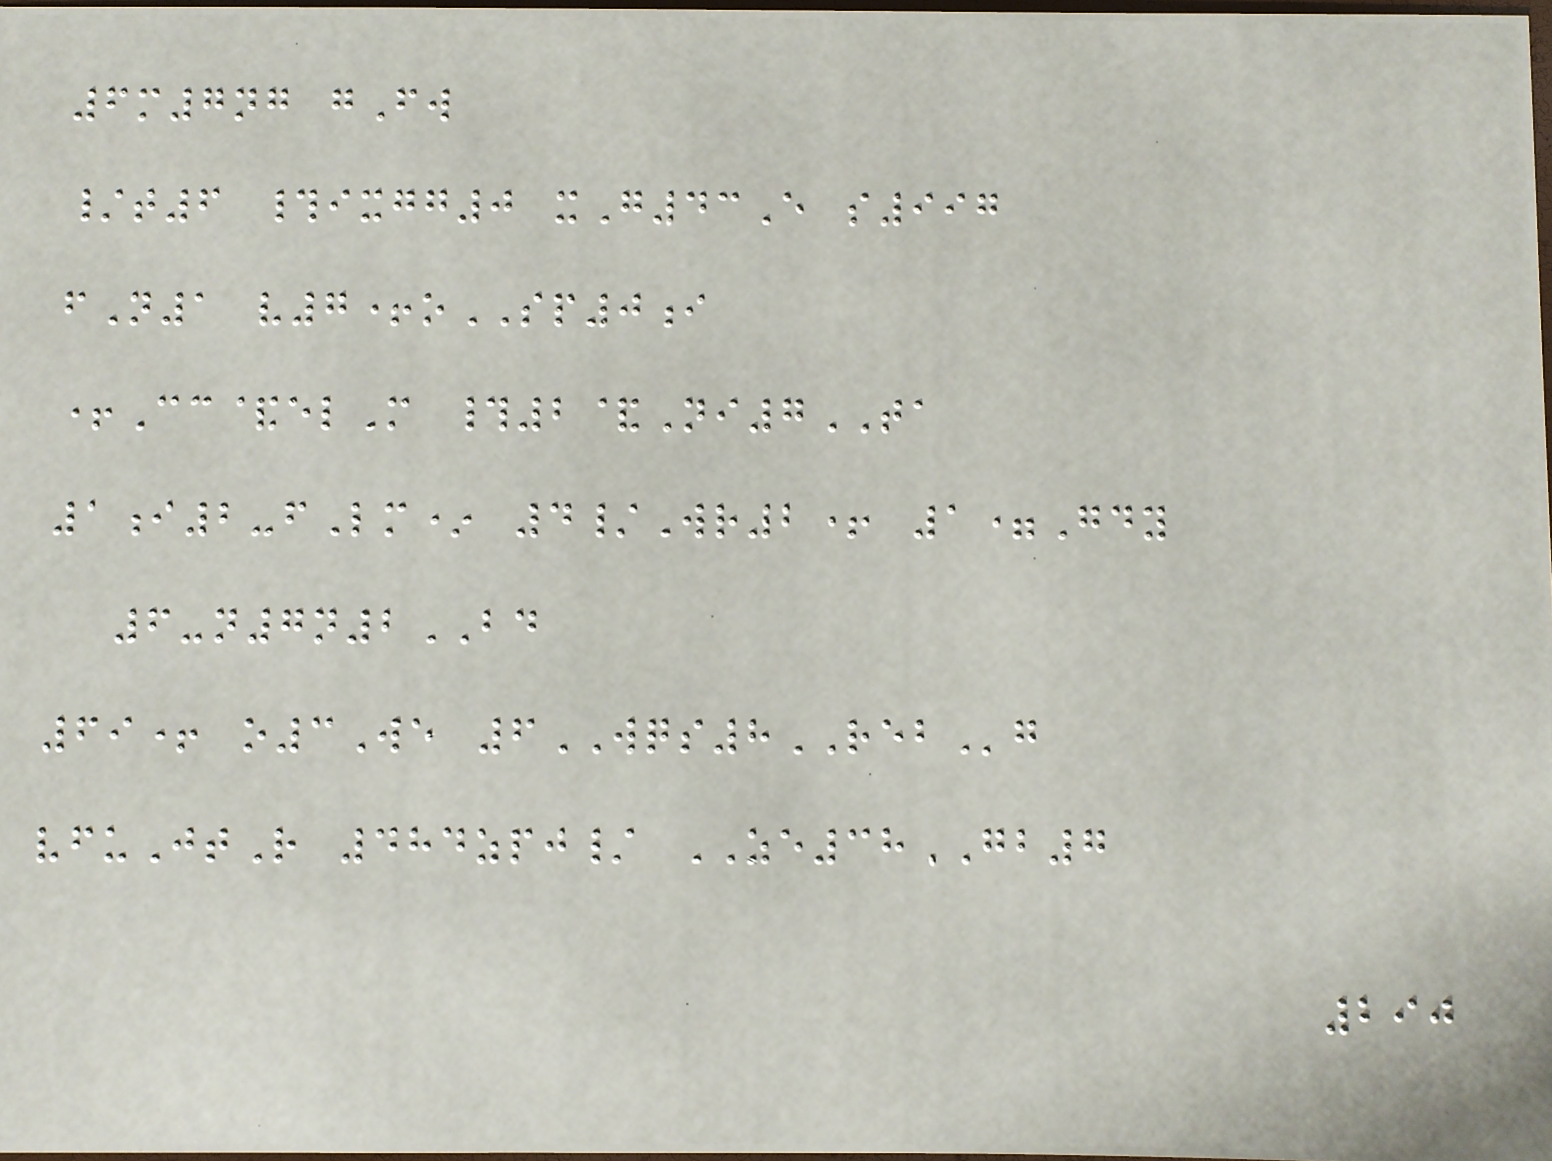6m7ng gFw
/t6 #ixgg0 xG43E s997
fN1 v7+oSP0i
+Cc&elM #2&Ni7TA
1i2-fLm* 4/Wr2+ 1=Gdy
6-n7n2BD
69+ o3We 6WQS8REBg
vfuJtR 484zpj/ ZE38GB7
290
